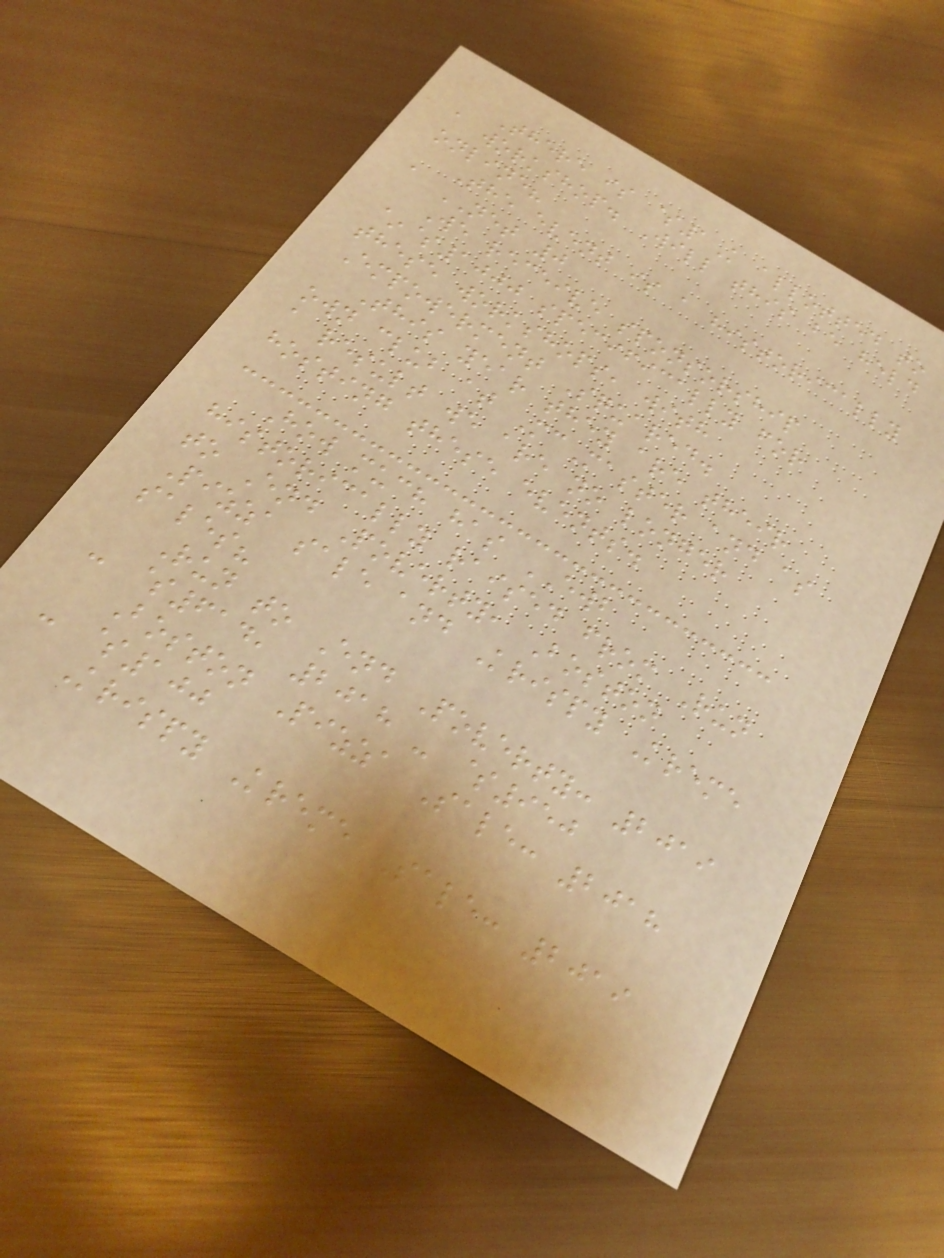There is $1K allotted to
a workshop. Will this be held
online?
The event is a historically
a NET 0
We receive sponsorship
~$1000 specifically for
these workshops, with
Empowerment Squared.
This year they are their
own club at McMaster and as
a result we are no longer
hosting these events.
How much has EWB
historically raised from Run
to End Poverty, Boston
Pizza sale and Krispy Kreme
sales?
Run to End Poverty: 2019
- $614, 2018 - $950
Boston Pizza Sale: 2018
- $100
Krispy Kreme Sale: 2019
